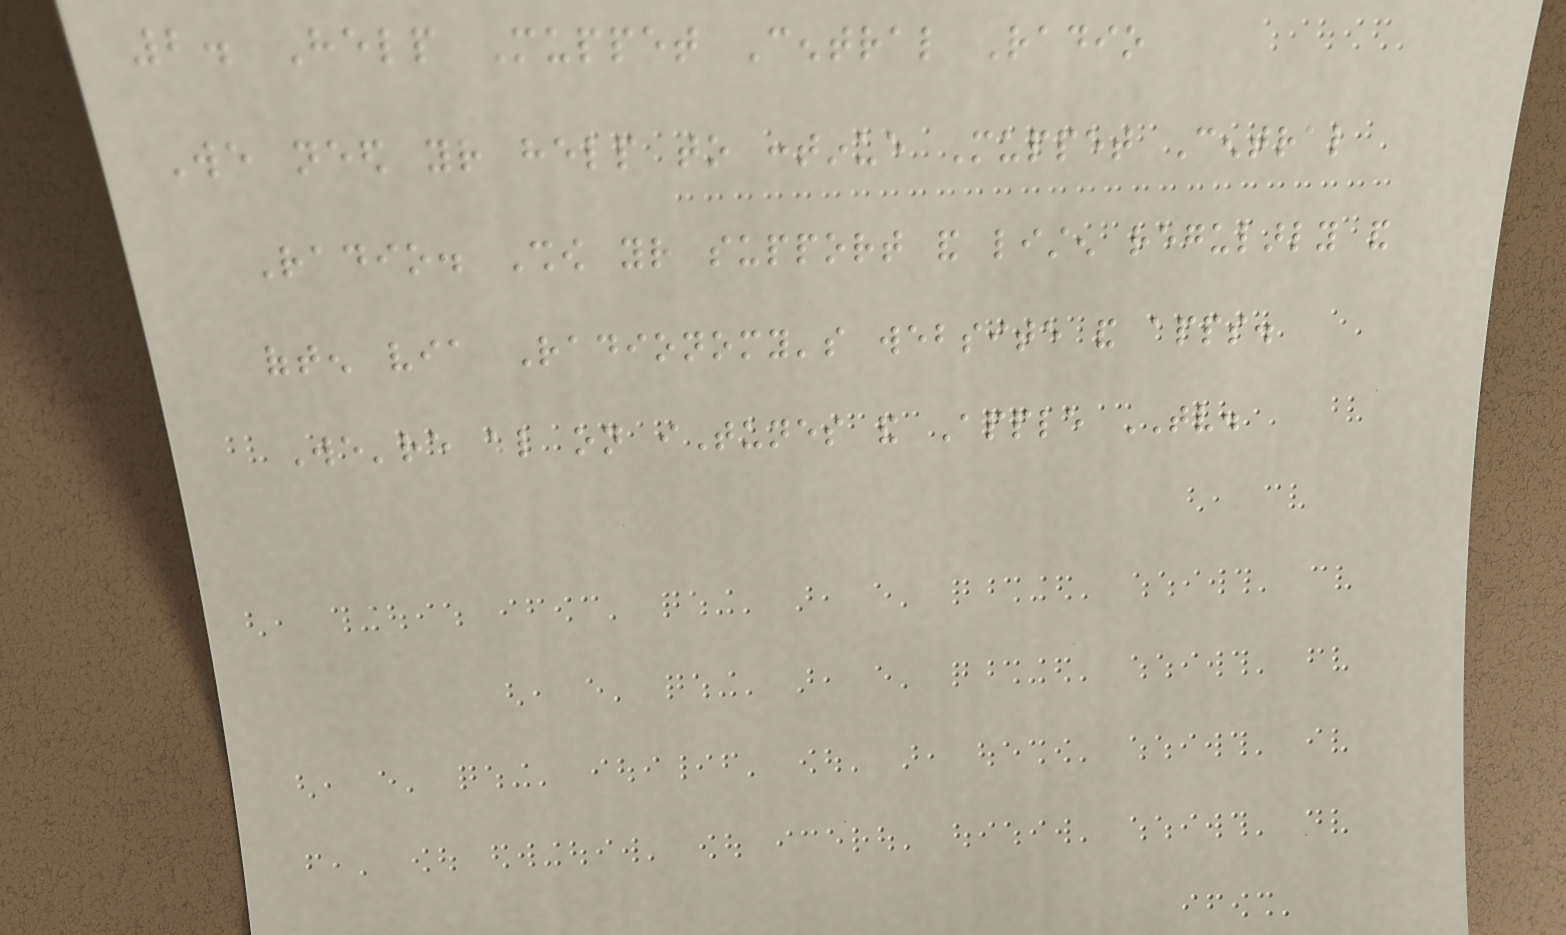2. Help Muppet Central Radio
We need your help to continue Muppet Central
Radio. Show your support and listen regularly and
often via Radionomy's website and apps.
We're also on iTunes and Apple TV.
